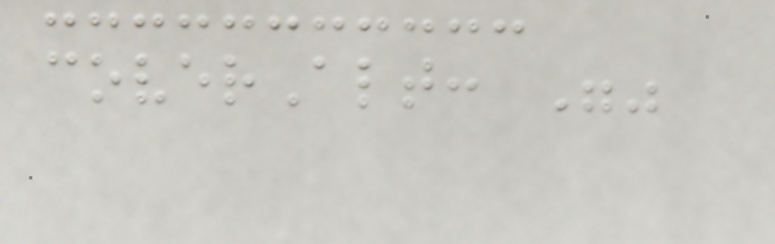coverAlt: ""
